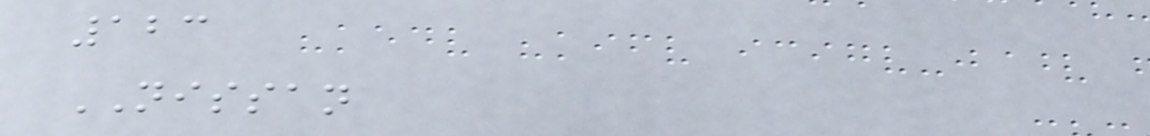123
NISSAN
